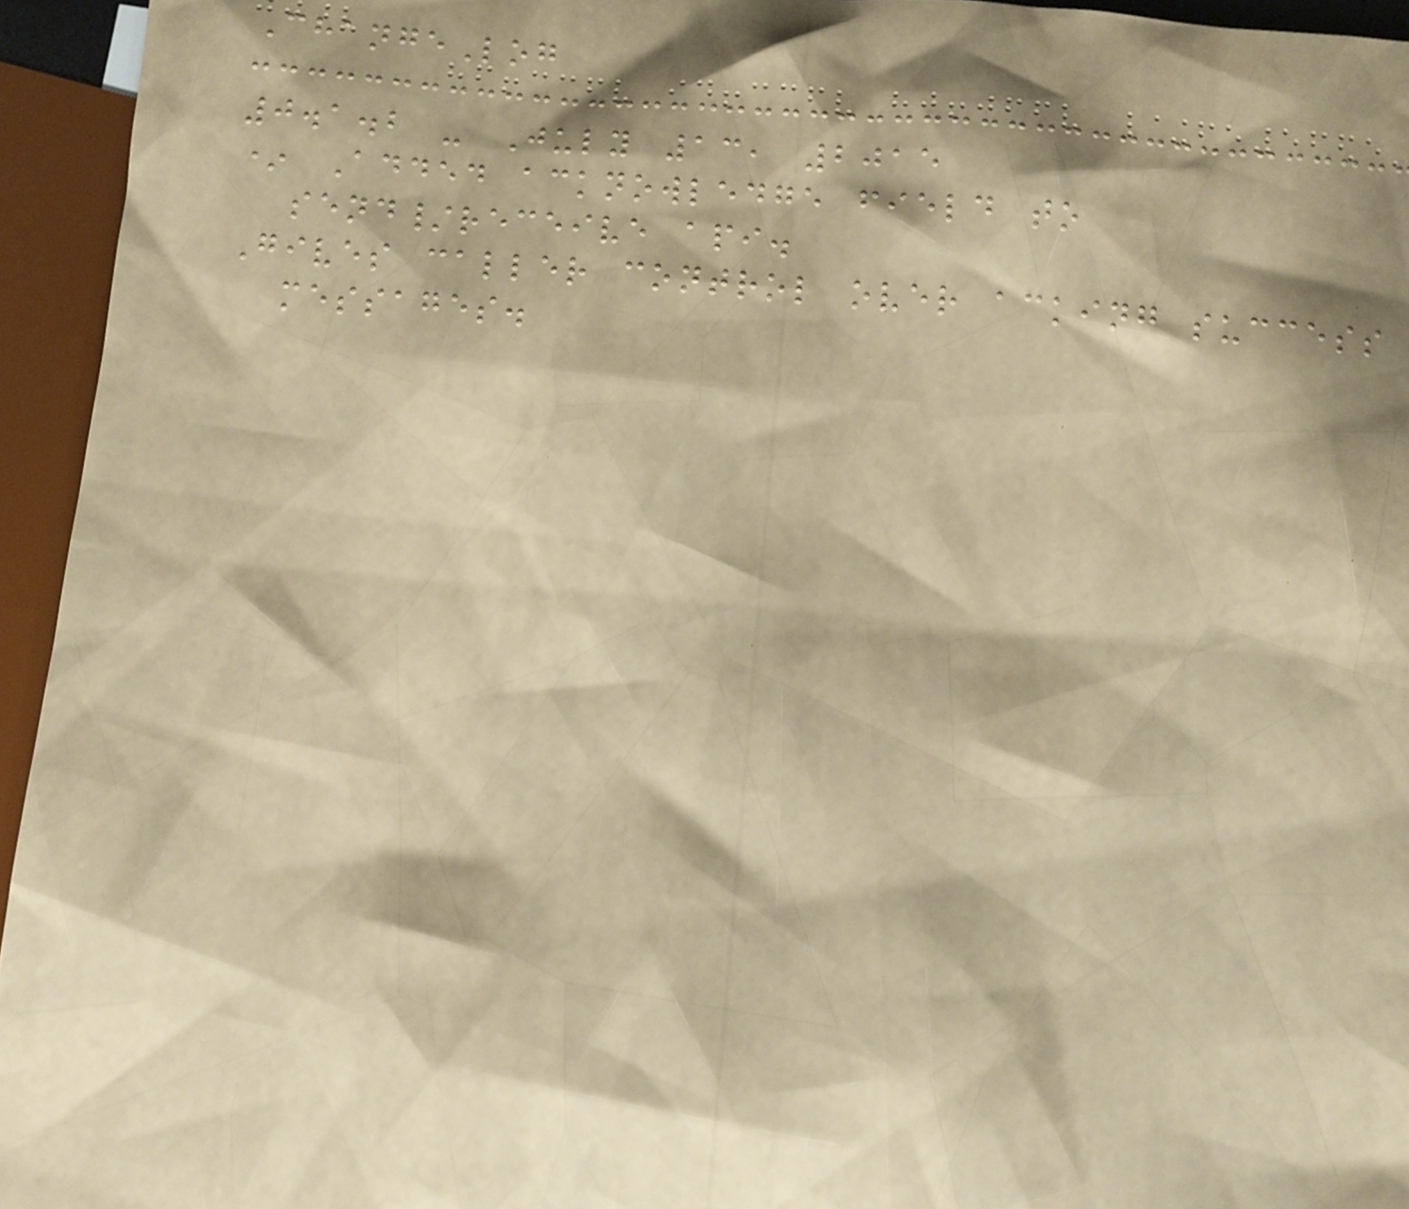ChangeLog
0.1.2 - July 13, 2015
* Added acknowledge field to
send/receive api.
Gives caller control over acking success
messages.
